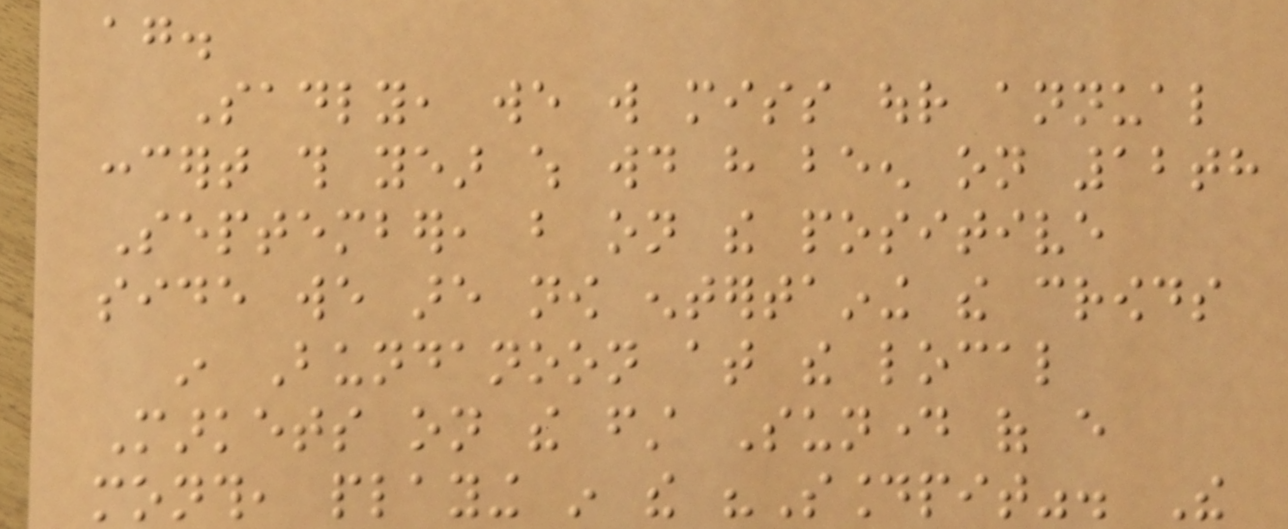again.
Sadly, we will miss our annual
concert this year which would have been on 12th
September, but on the positive
side we are now entertaining the crowds
in Bundanoon at the local
Markets on the first Sunday of every
month, playing in the "Soundpit". The
